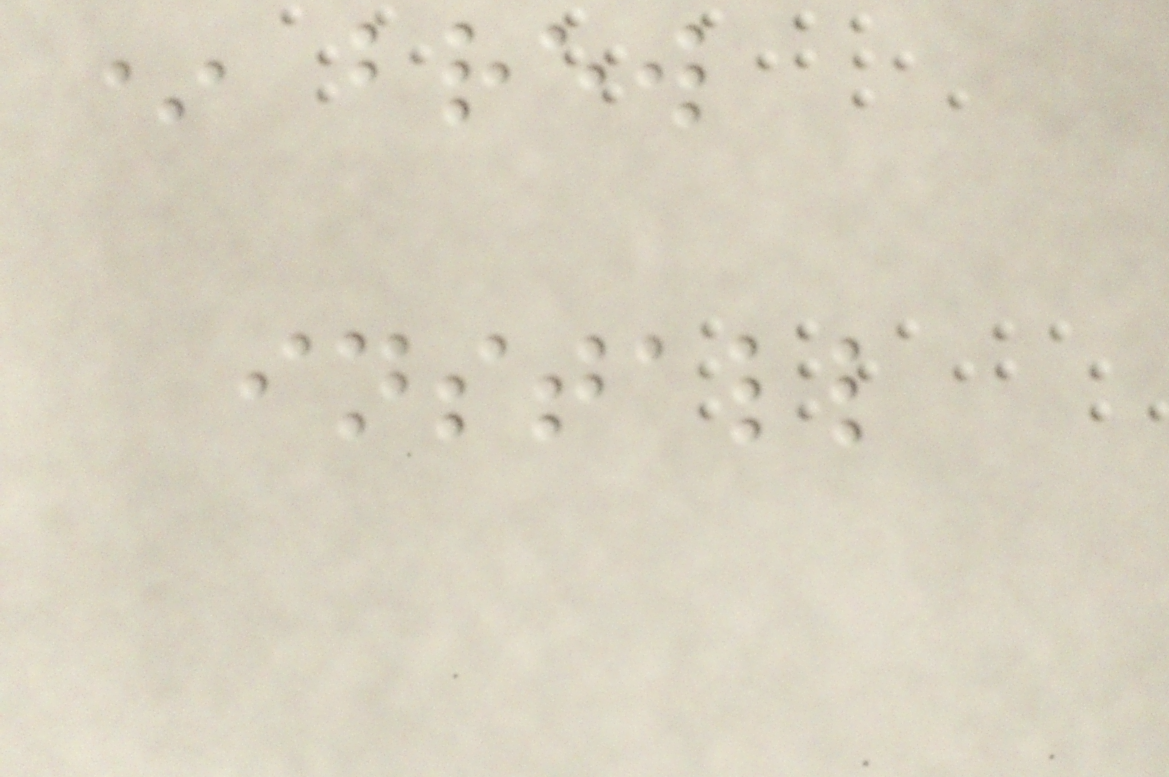* brew
install
